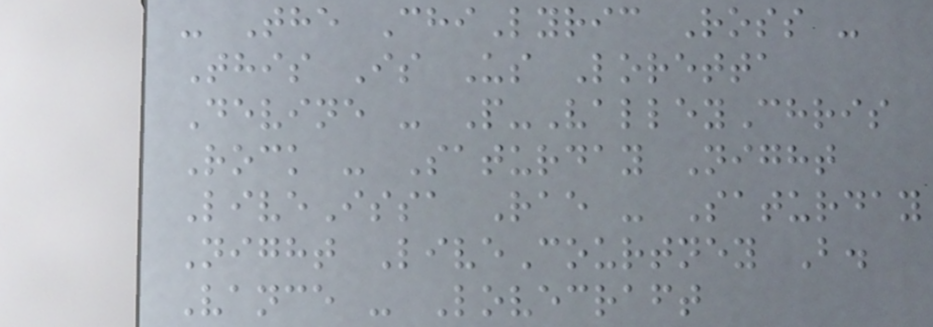- The ChiLyric Ross -
This Is Us Loretta
Devine - P-ValleyChris
Rock - Saturday Night
LiveIssa Rae - Saturday
Night LiveCourtney B.
Vance - Lovecraft
